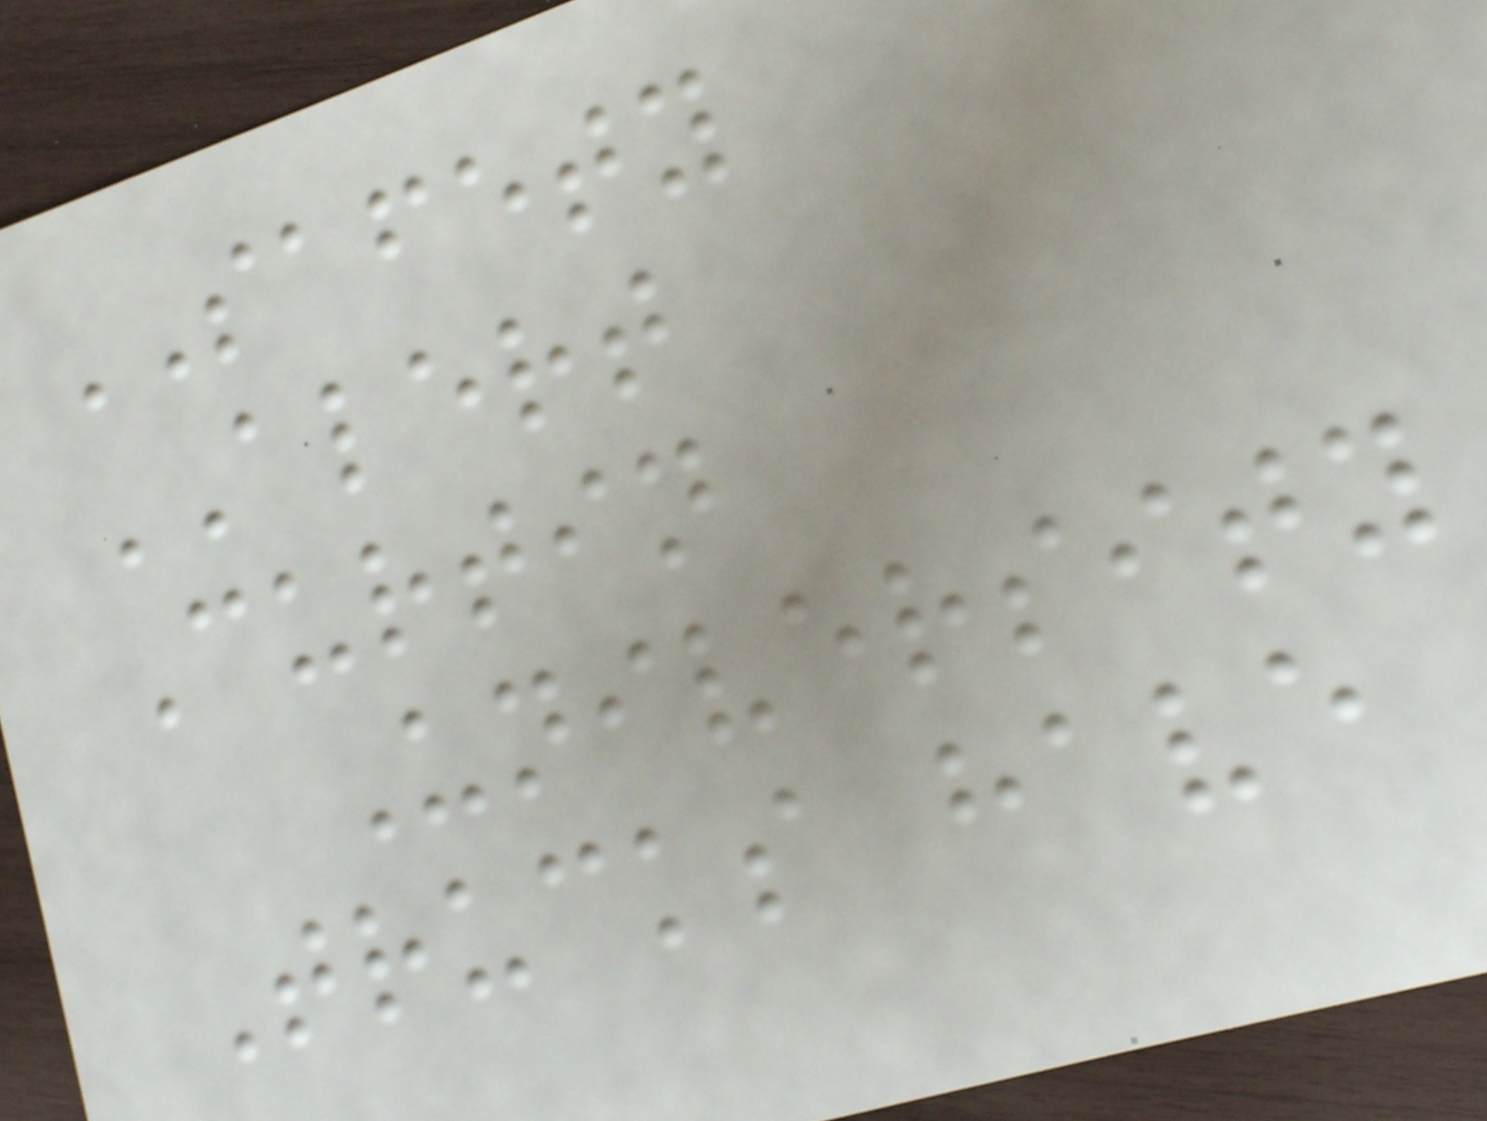SAFETY
ALERT
Curtin
University
Trucks have
